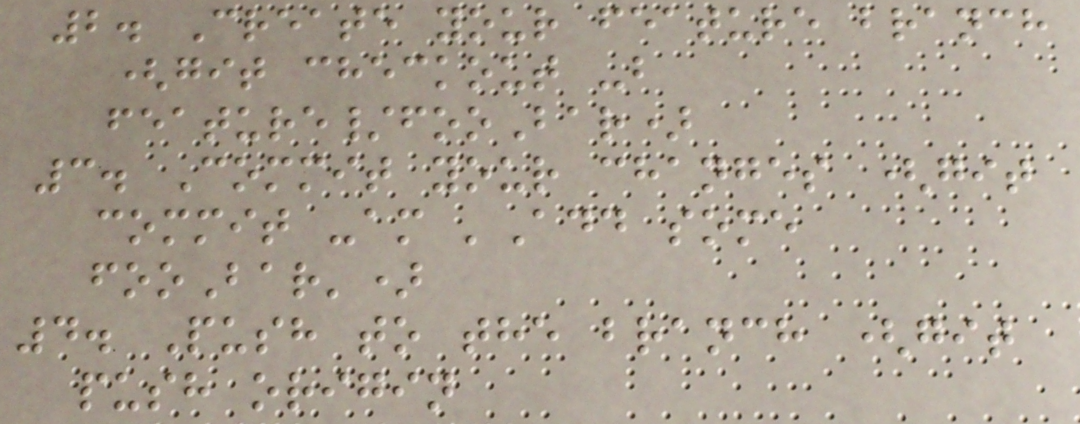2. Create your feature branch
(git checkout -b
feature/fooBar)
3. Commit your changes (git
commit -am 'Add some
fooBar')
4. Push to the branch (git
push origin
